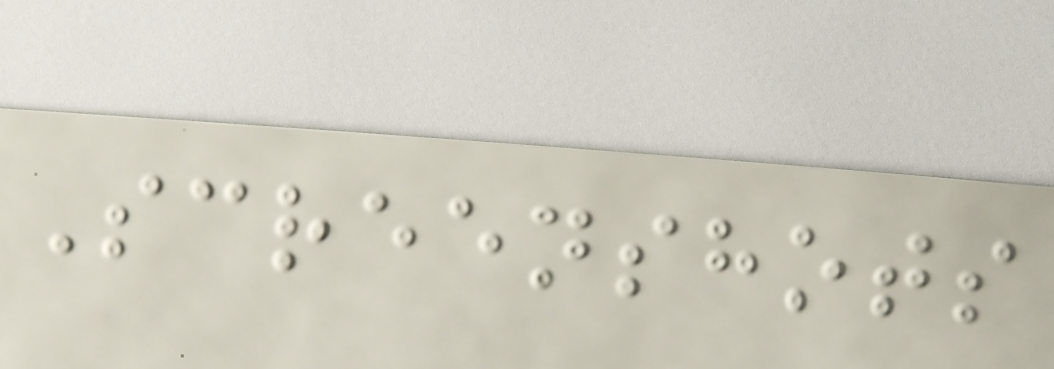Screenshots
